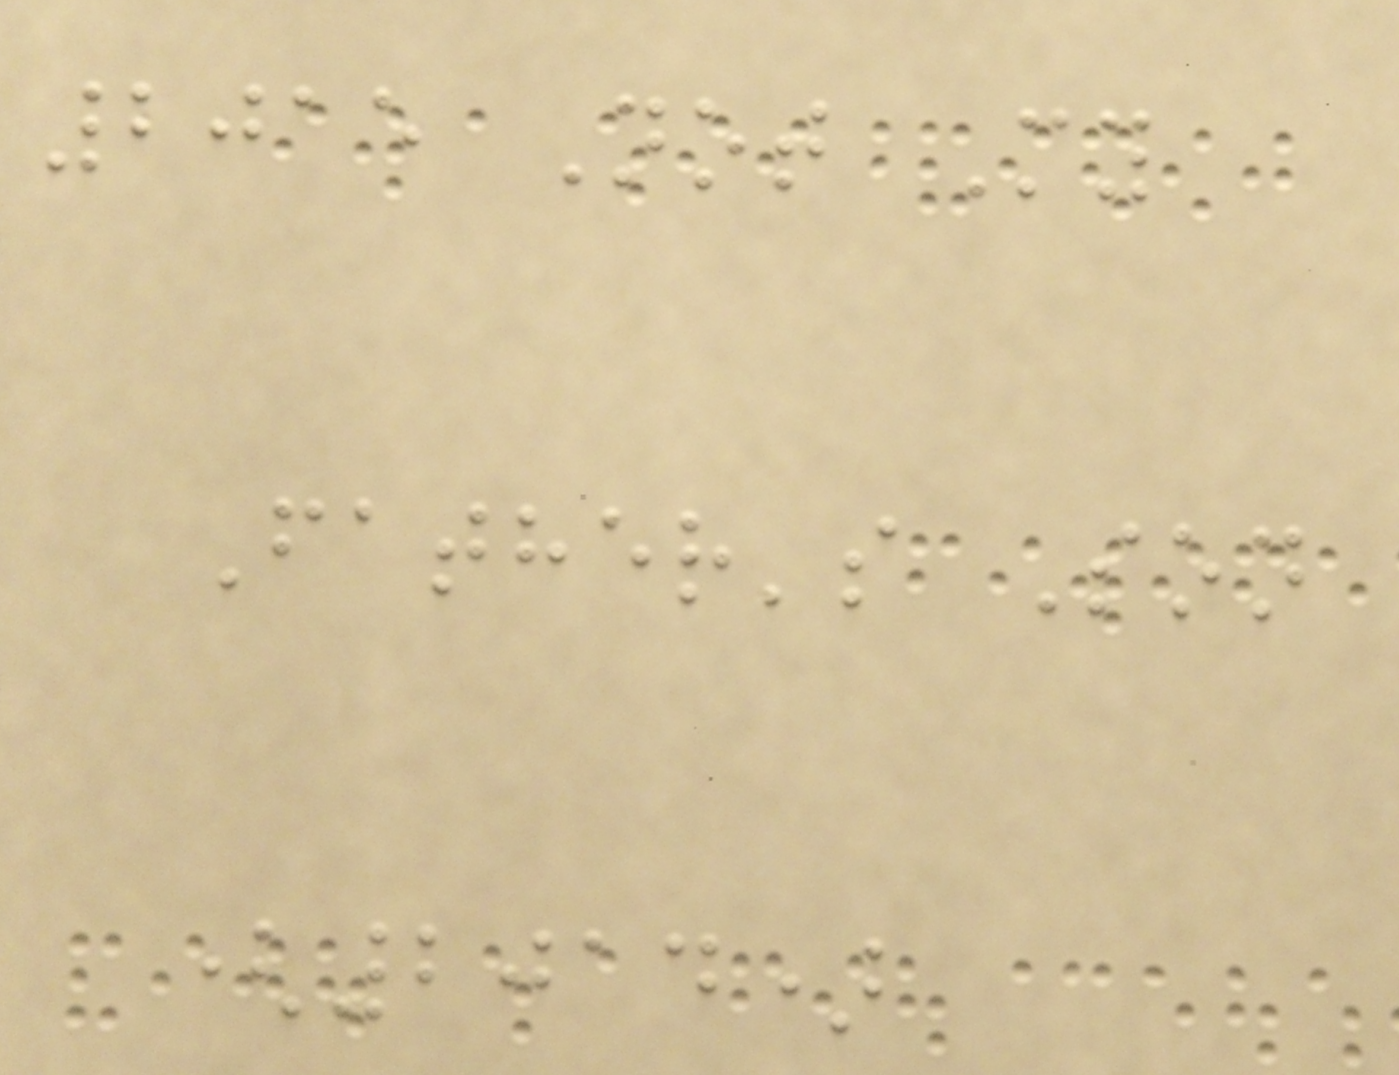2015 Not My
Father's Son
(2014)
